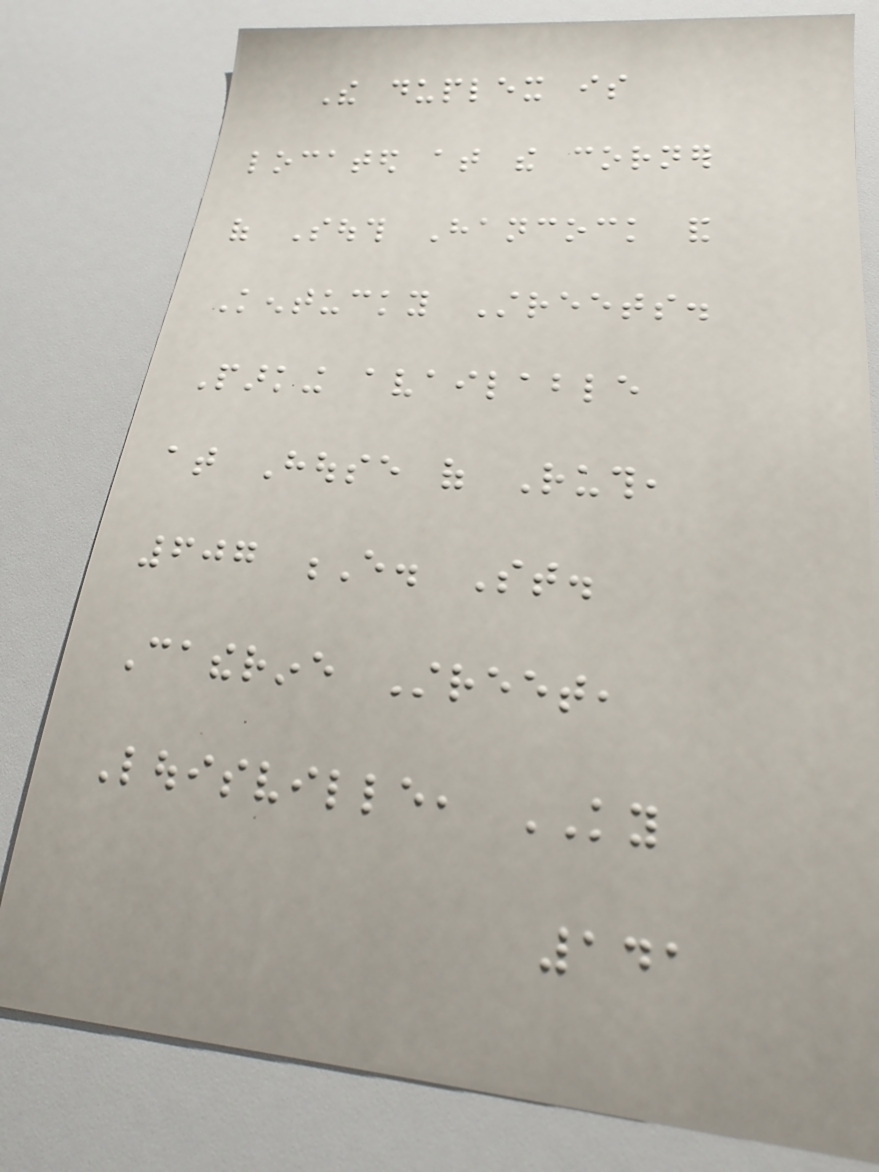The duplex is
located at the corner
of South Hancock and
Kentucky Streets.
Parking available
at House of Ruth,
607 E. St.
Catherine Street,
Louisville, KY
141
